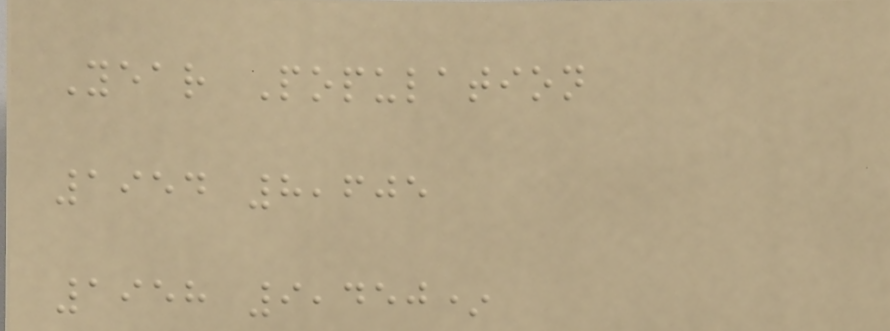Year Population
1954 8,605
1958 9,450*
